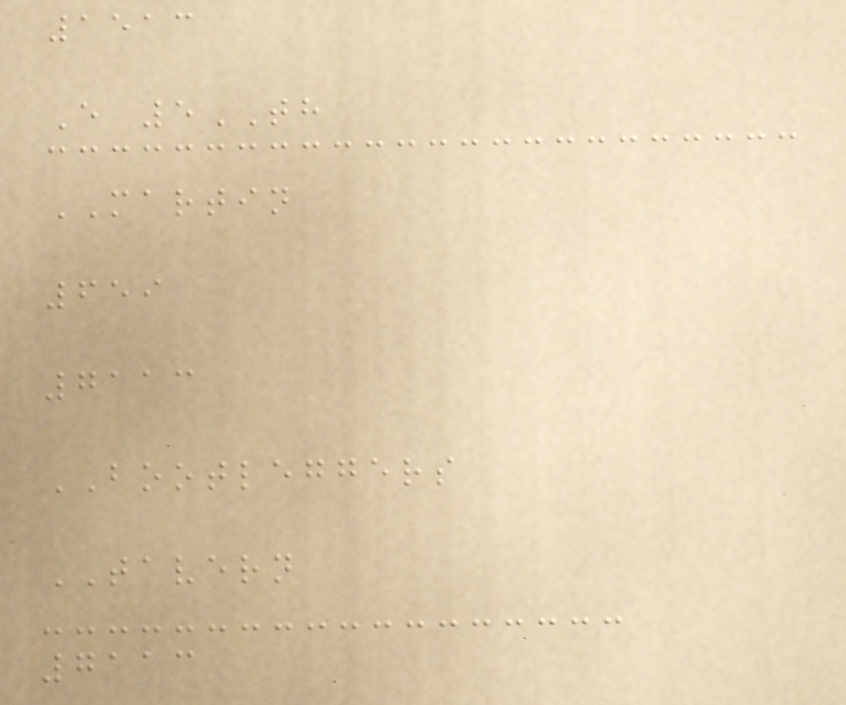1513
E 5TH
MARTIN
659
7113
BOOTLEGGERS
TAVERN
7113
